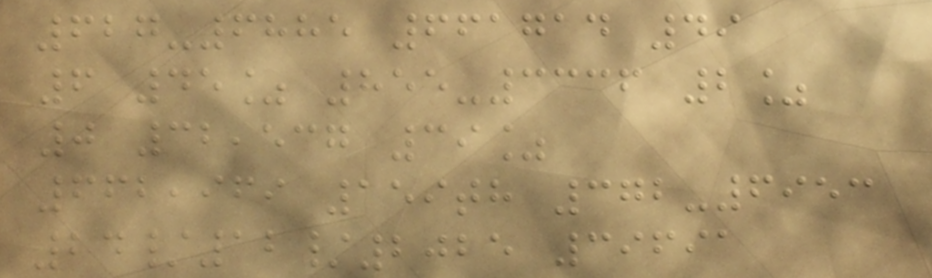627-6885 661714 49
6 45% 855-3336 2%
0 32,537 39%
662,969 159th 372-6953
24/12/2025 39691
